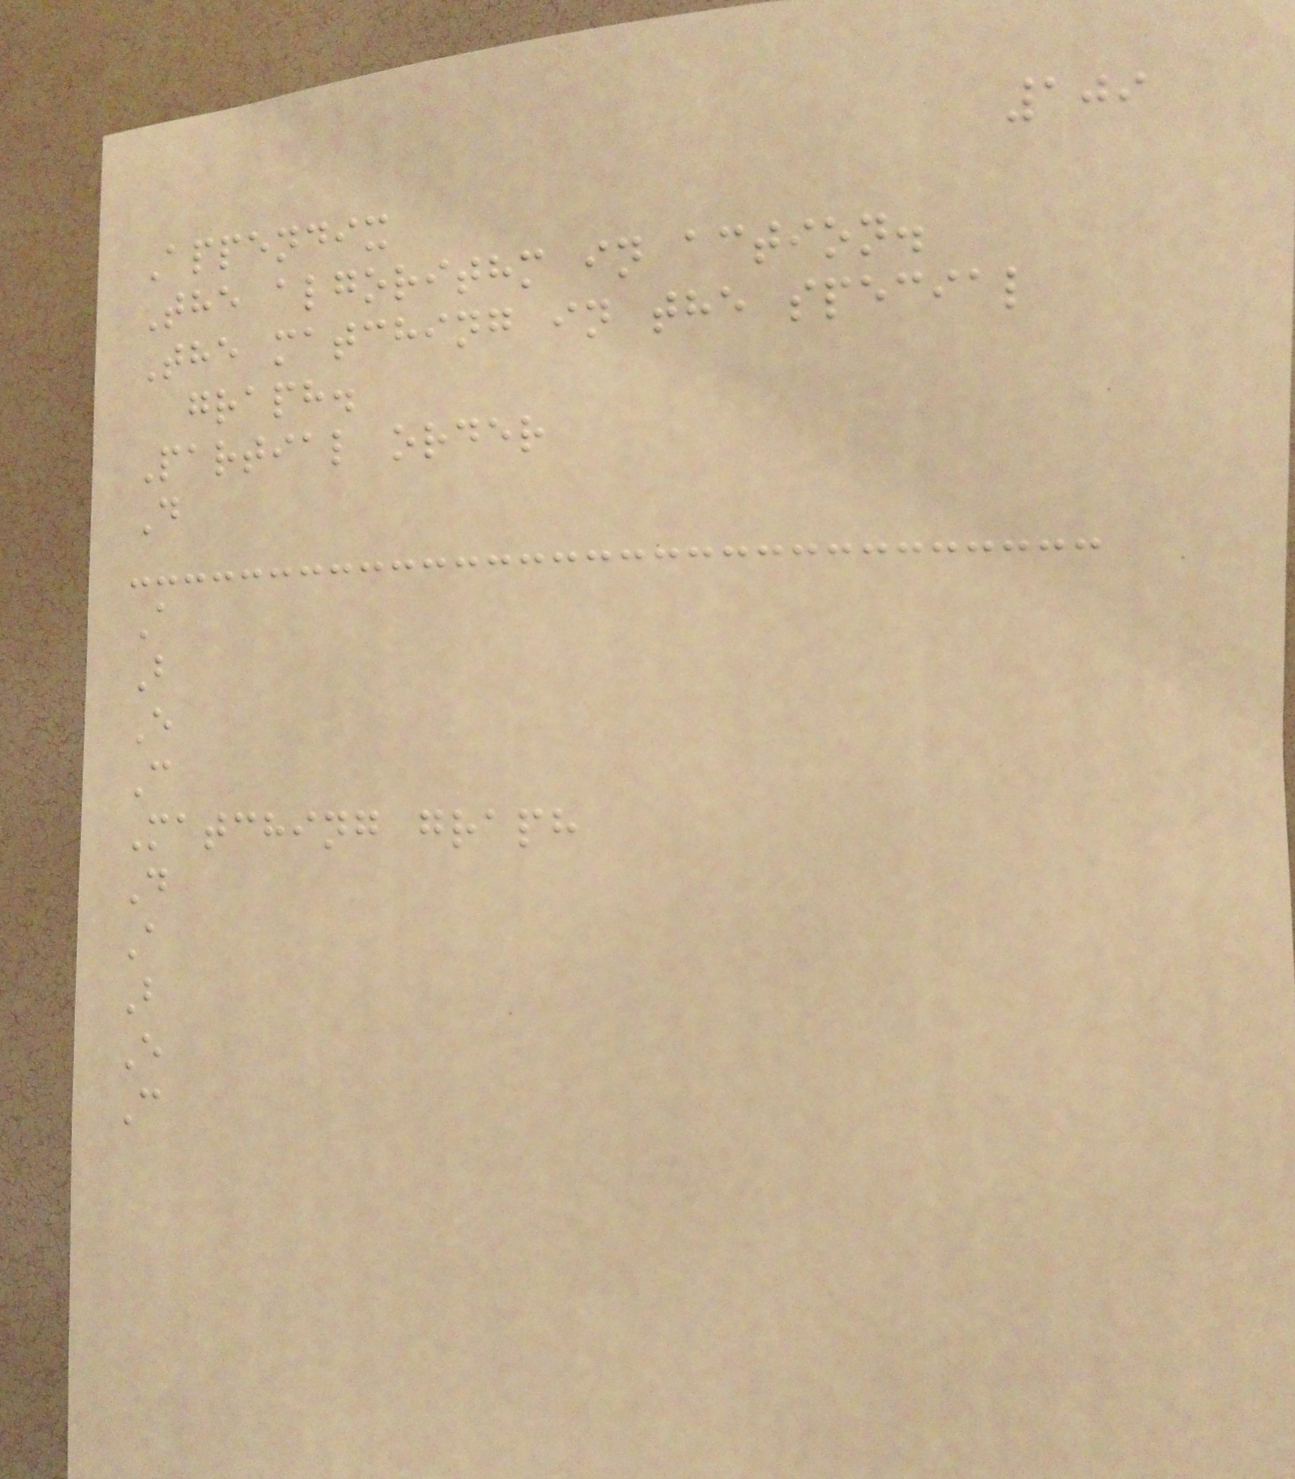109
Appendix
The algorithm in action.
The matching in the special
graph.
Partial order
D
A
B
E
C
Matching graph
D
A
B
E
C
